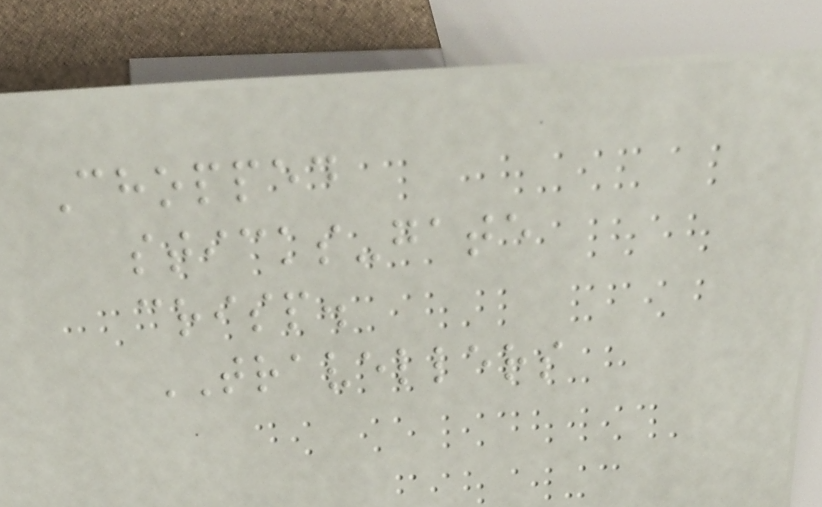Chopped
sticks-gate
crisp.
TRAVELLERS
